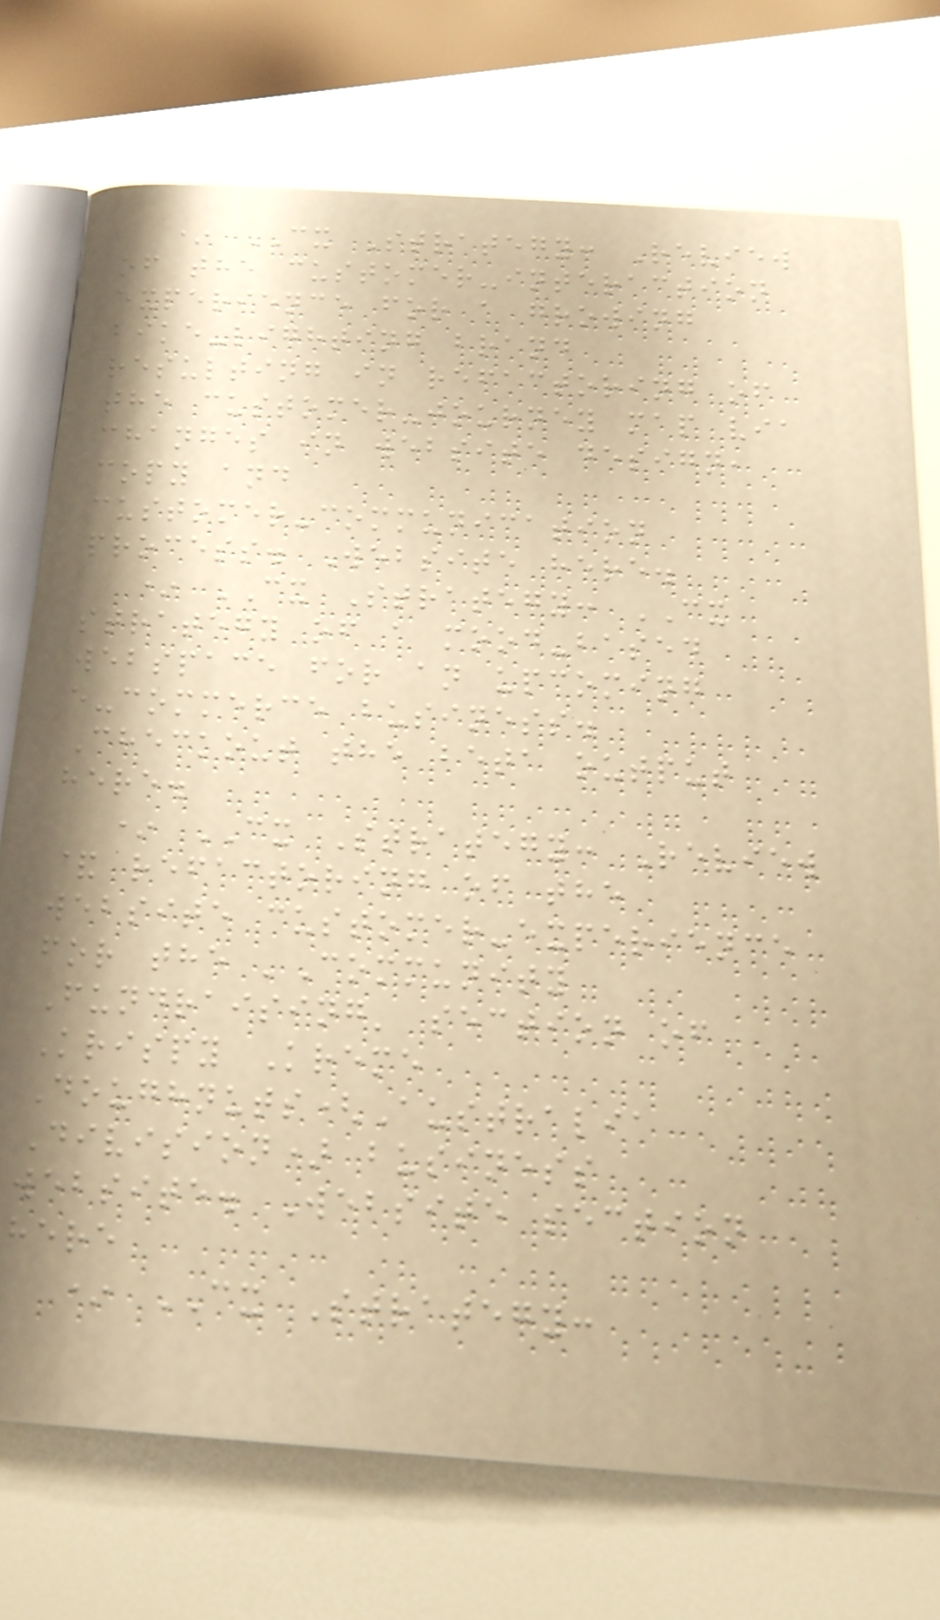* CX Strategy: Review
of the customer-interaction
experience for a growing
bike-lighting brand
resulting in refactoring of
the customer-journey map via
changes in website design,
copy and
customer-communication
process. Website here.
* CX Strategy: CX
strategy of a mood-based
webspace for an upcoming
e-commerce business.
Checkout the beta output
here.
* CX Strategy: Review
& refactoring of the
website customer-experience
for the 'Community
Fundraising' section of
Krispy Kreme
Doughnuts(Australia
Division) business
website. Website section
here
* CX Strategy:
